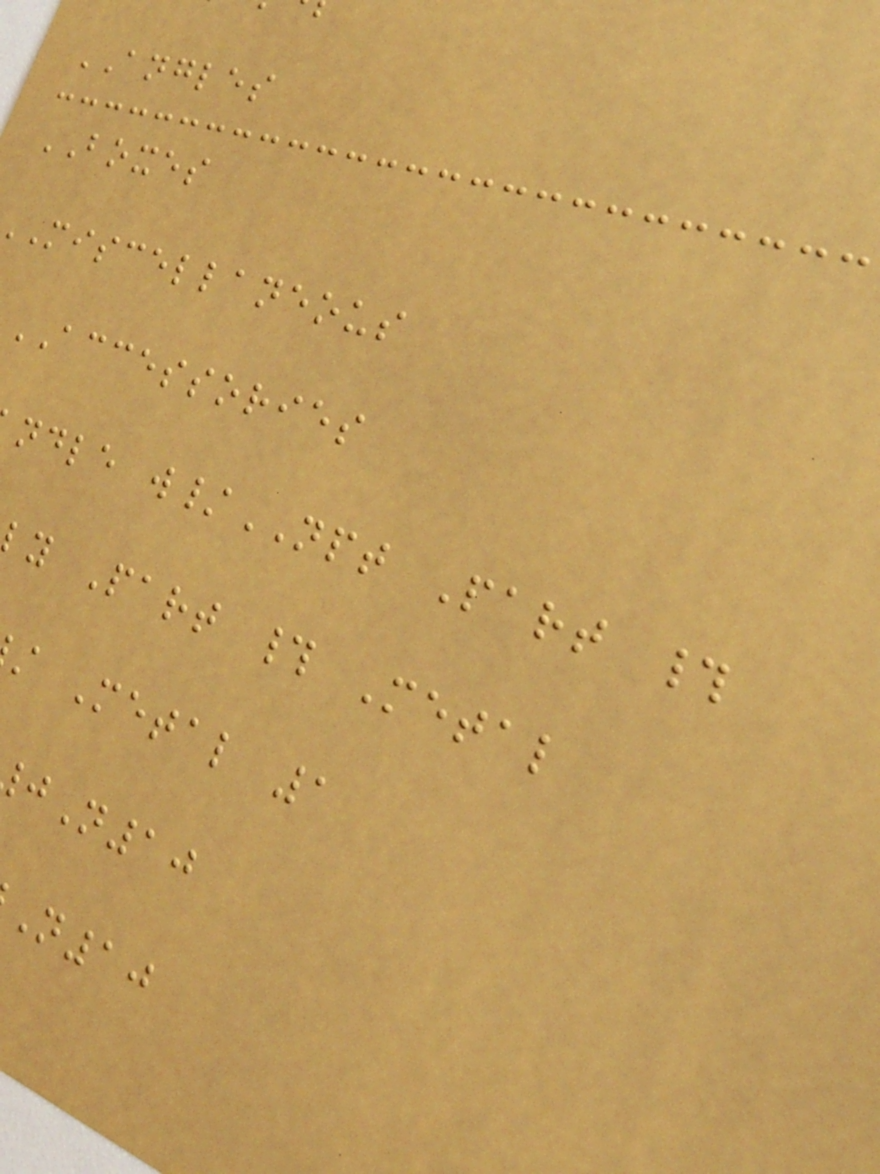ANGLES
BOXES
miscellaneous
ACCESSORIES
ndle w/NPT Part #
y Part # Metal
Metal 1
N10
N10
